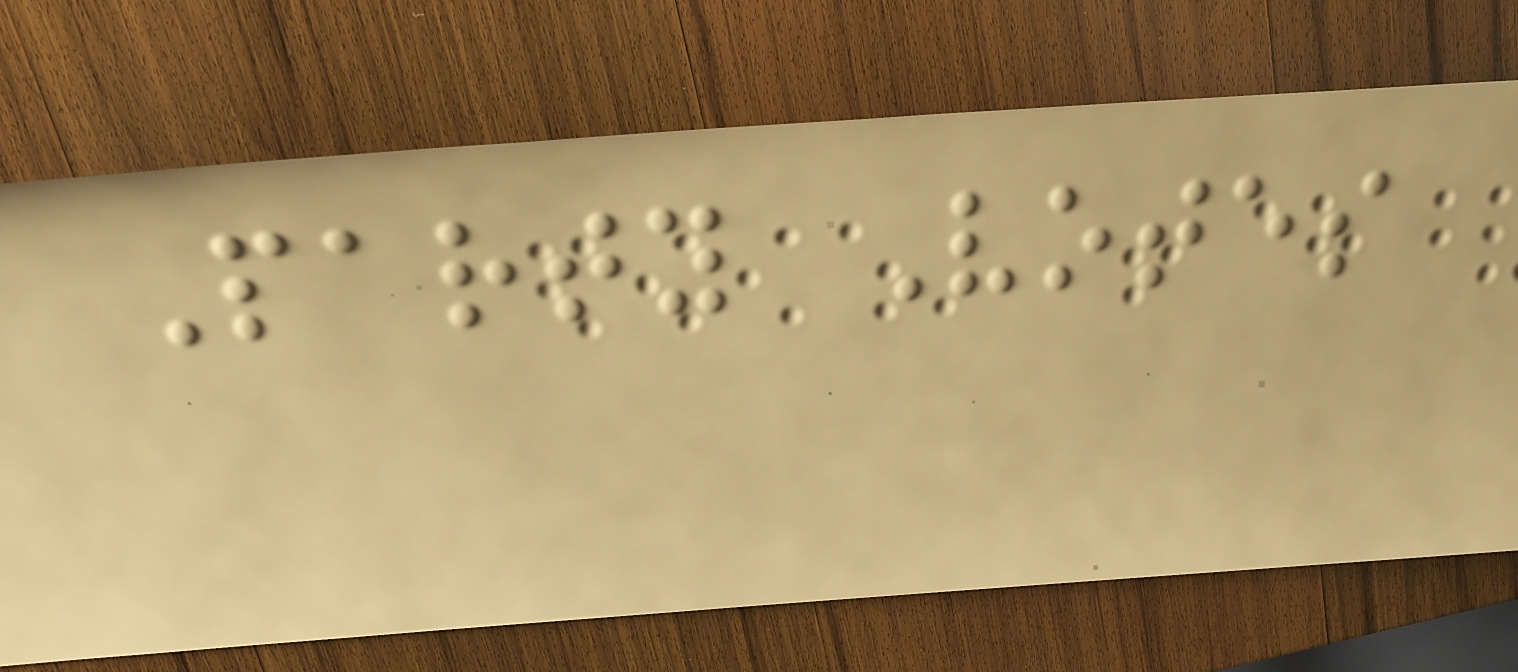Party Votes
